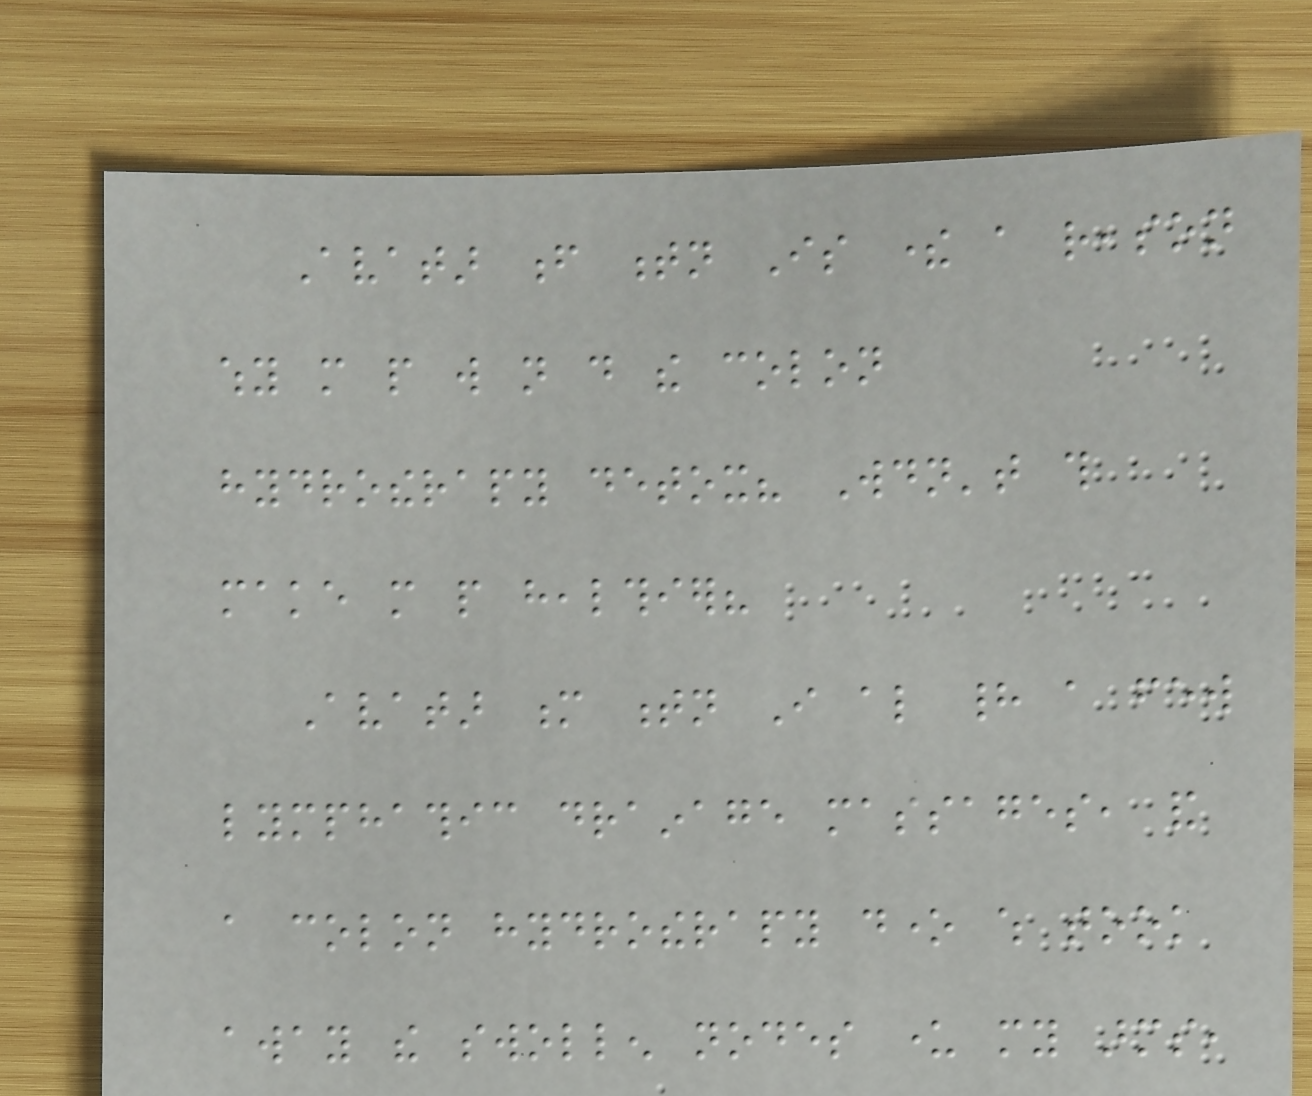Avatar f tn Is there a reason
why more people will not do the colon
hydrotherapy detox? Wouldn't this
make more people healthier?
Avatar m tn I also had a few
lymphathic drainage massages, and
a colon hydrotherapy done which took
away the swollen nodes under my arms,
